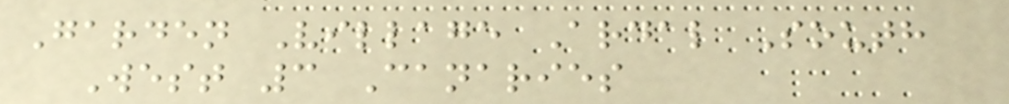Garden Village Ardal South
West 3 Canaries
